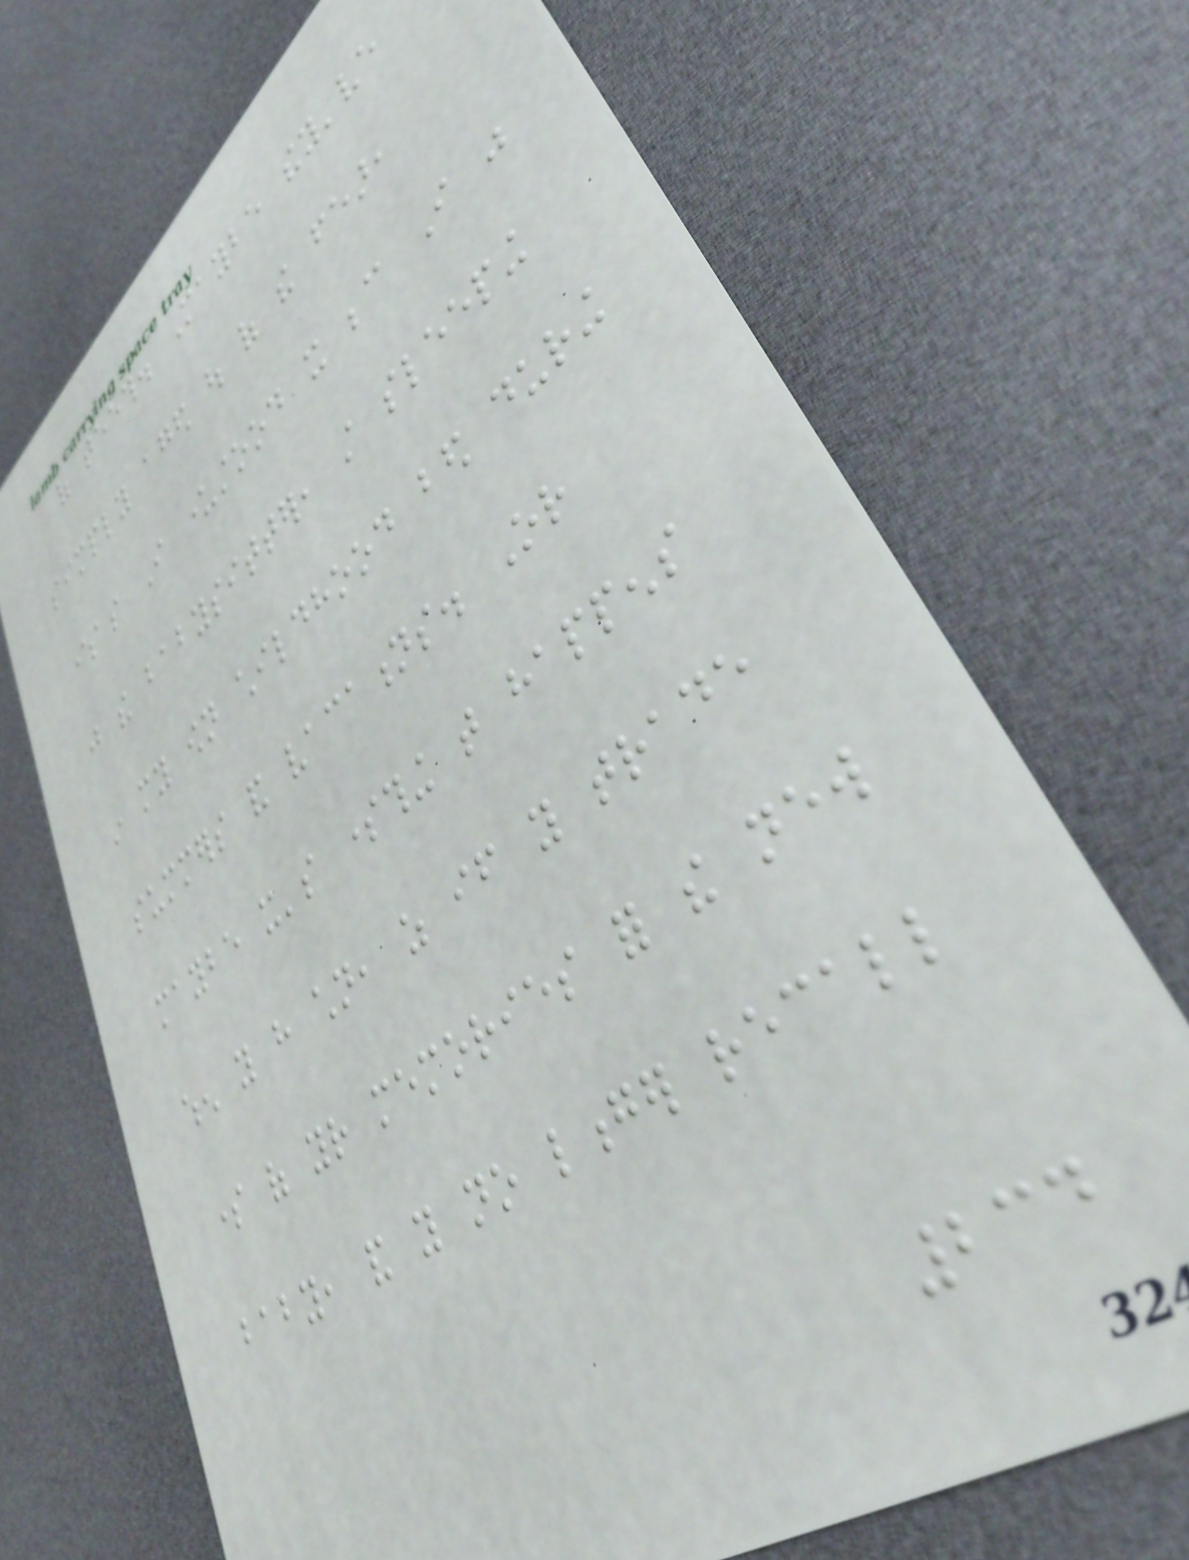of teeth. Maybe they've
simply aged out of the fear,
whereas I understood it because I was
just the babysitter, still sleeping
in my own childhood bed during
summers and vacations. Or
maybe it's something that happens
when you have children, as if you trade
some of your memories for the new
baby, and you no longer recall
234
